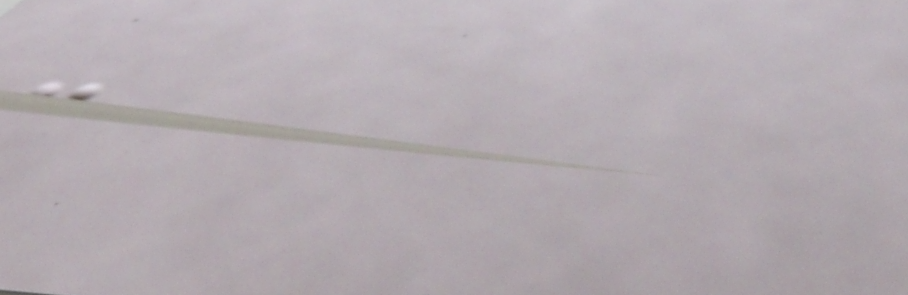-
